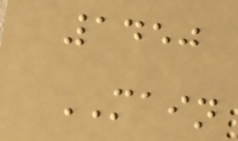1450
MAIN
